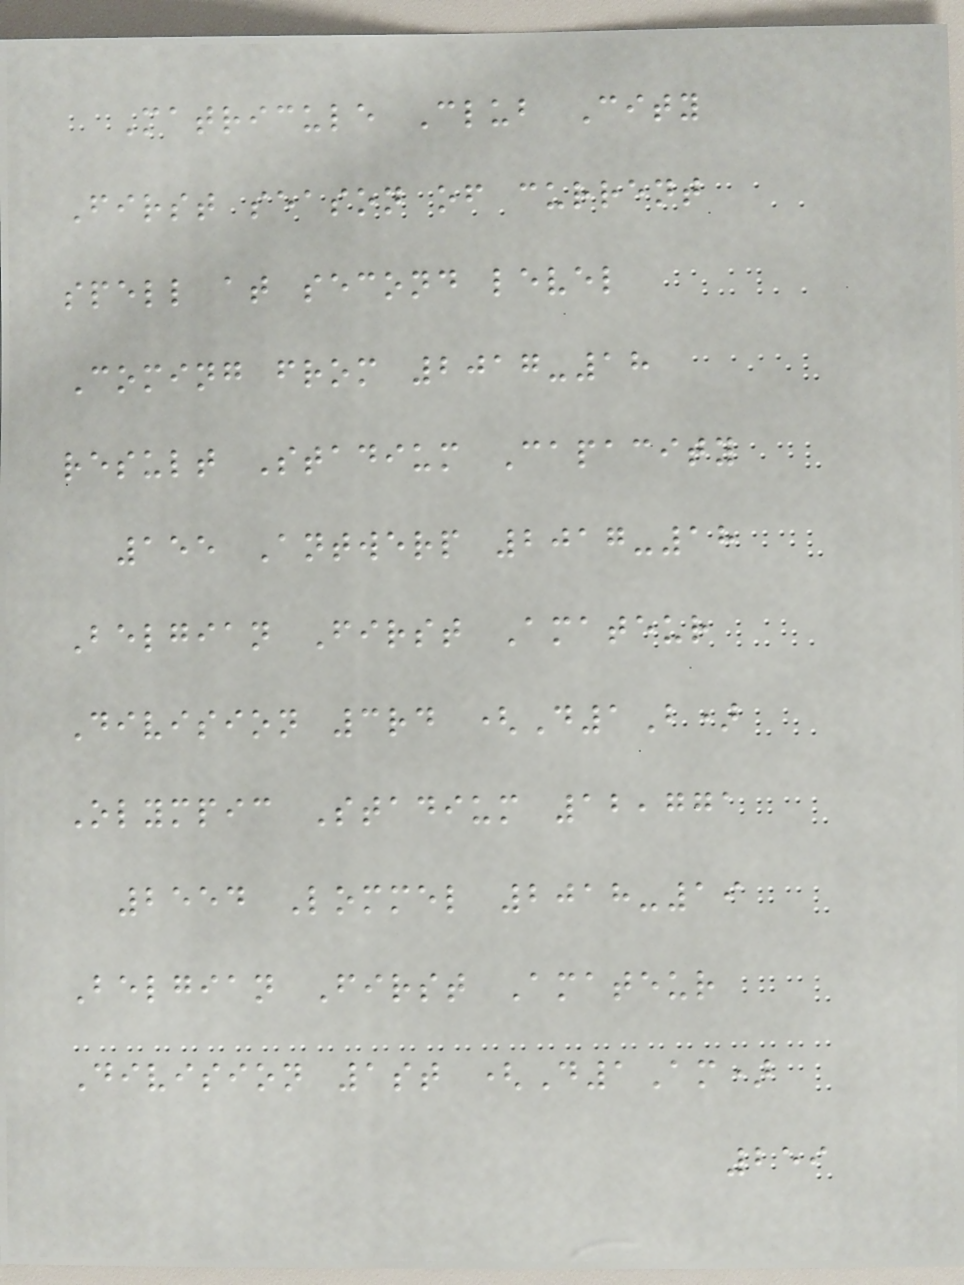Matricule Club City
First season of current
spell at second level
Coming from 2017-18
result Stadium Capacity
155 Antwerp 2017-18
Belgian First Amateur
Division 3rd (D1B)
Olympic Stadium 12,771
2554 Lommel 2018-19
Belgian First Amateur
Division 1st (D1Am)
259
